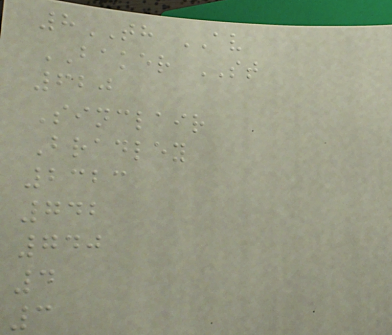8TH AV
BAKER ST
620
Sinclair
Bradley
2323
742
740
4
3
